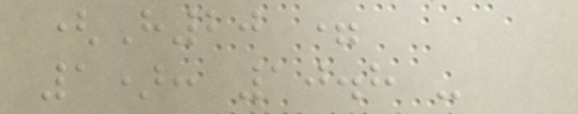(H20 =
1): 10.8 -
